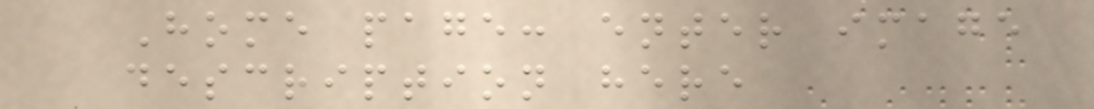Home page: enter image
description here
